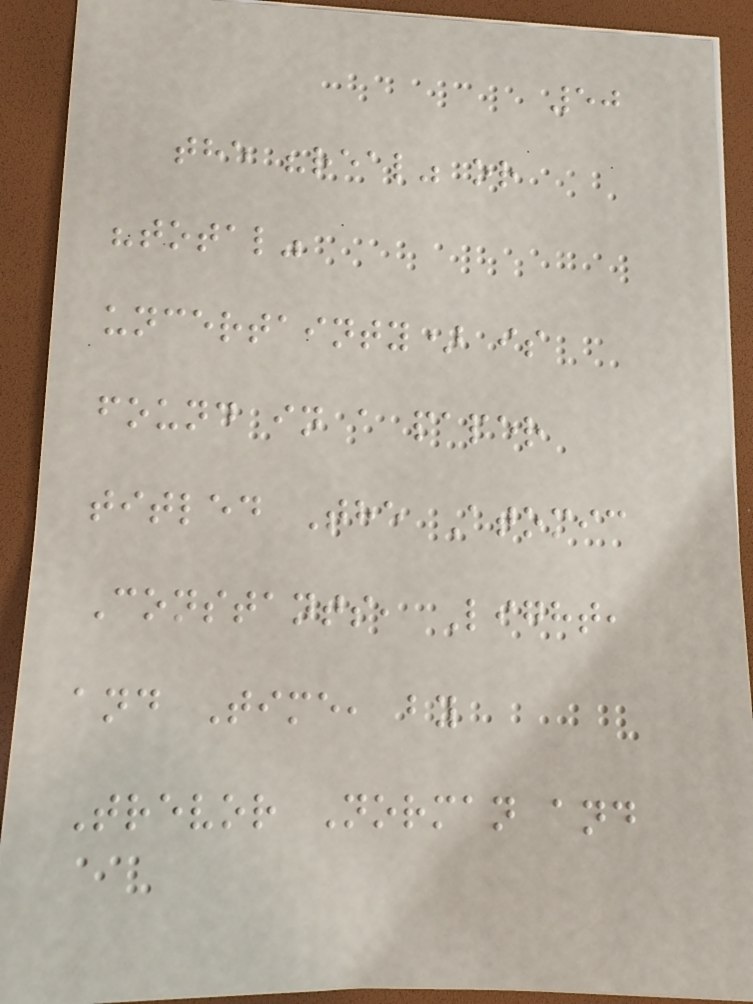50
the "real" or
"total"
uncertainty) is
found in a paper
titled The Atomic
Constants, Light,
and Time, by
Trevor Norman and
